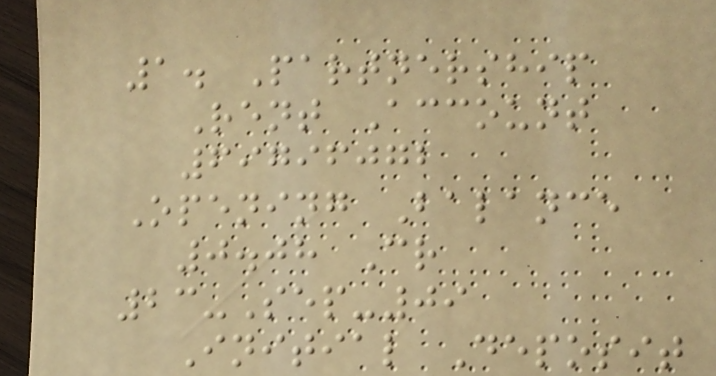1. Partnership
Rent Account
69796072
Opening Balance
0.08 Cr
23-Sep-09
Initial Deposit
